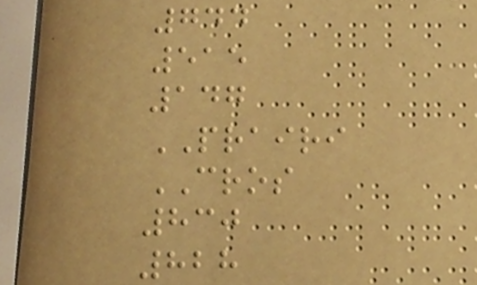744
515
147
PRAIRI
CROS
830
828
